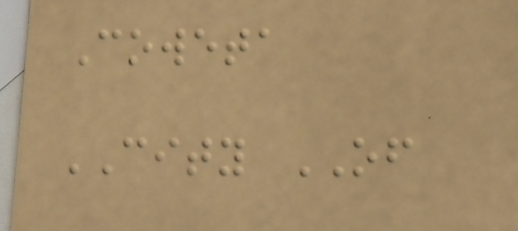Coweta
CITY OF
